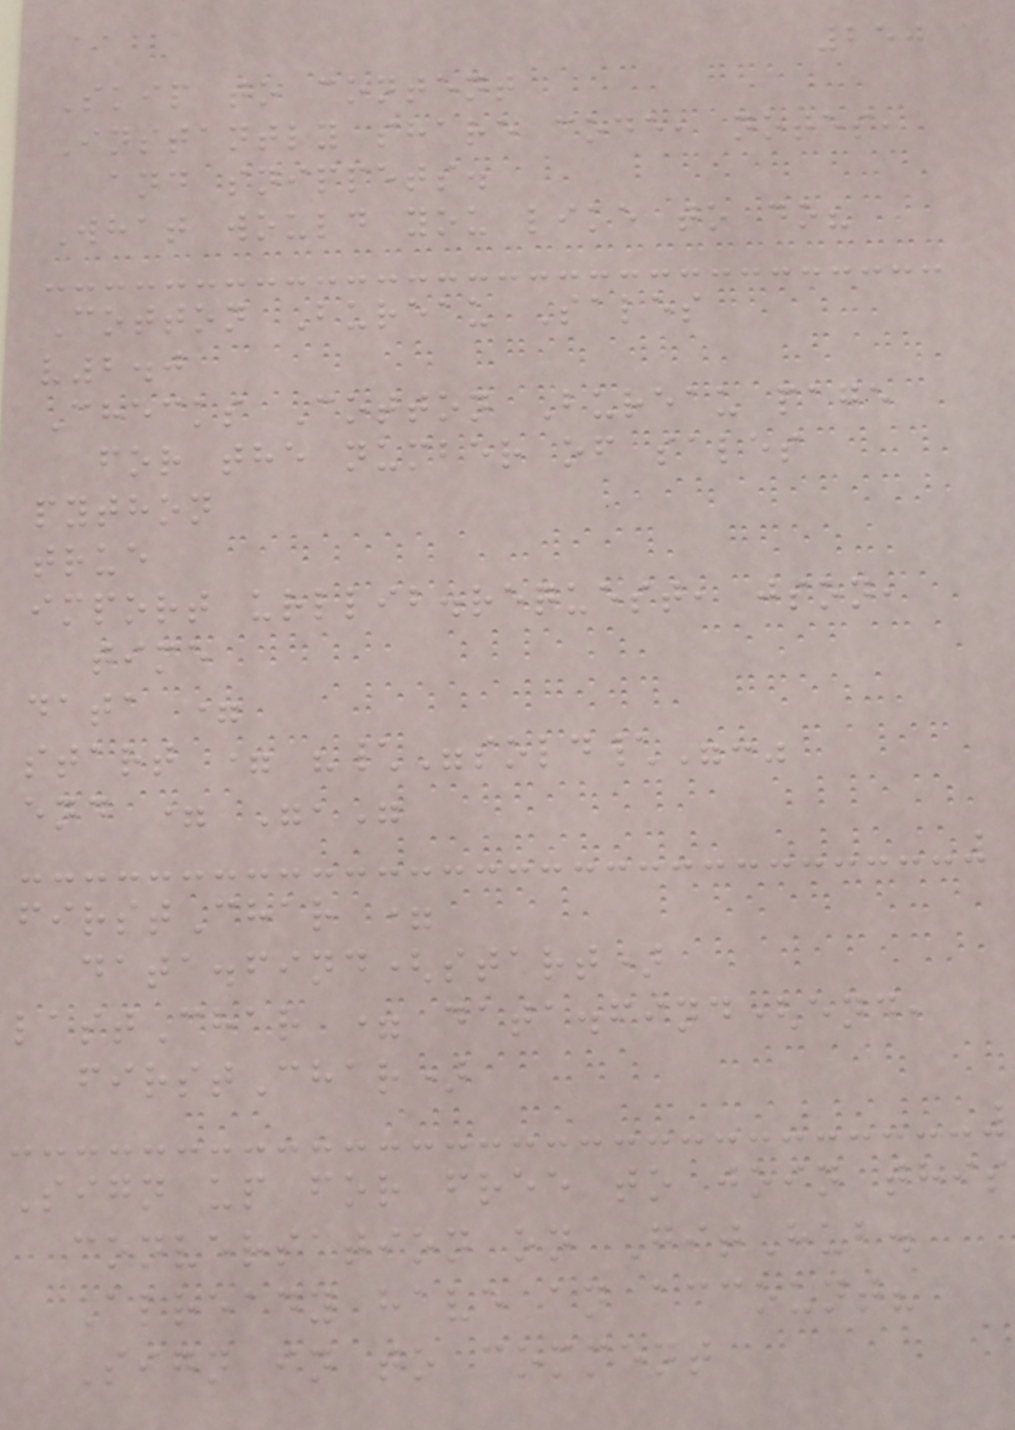250
Skip to content
Instantly share code, notes,
and snippets.
What would you like to do?
Cotton Bureau Sales
v2.0
Checks Cotton Bureau page
for the number of sales
python
true
import urllib.request, json,
time
data =
start = "\"sold\":"
end = ","
firstChar =
data.find(start)
lastChar = data.find(end,
firstChar)
Sign up for free to join this
conversation on GitHub.
Already have an account?
Sign in to comment
